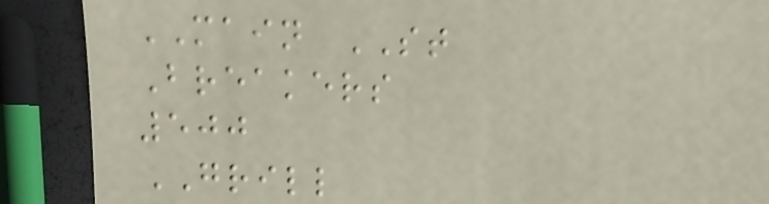MAIN ST
Breakers
500
GRILL
